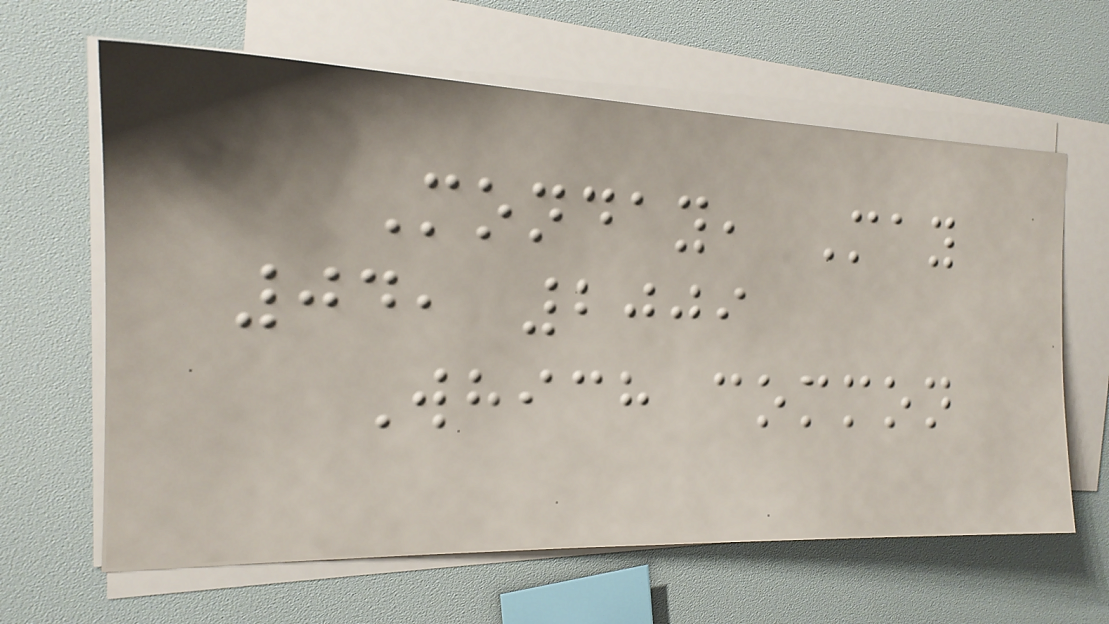Monday, May
04, 2009
Which common
